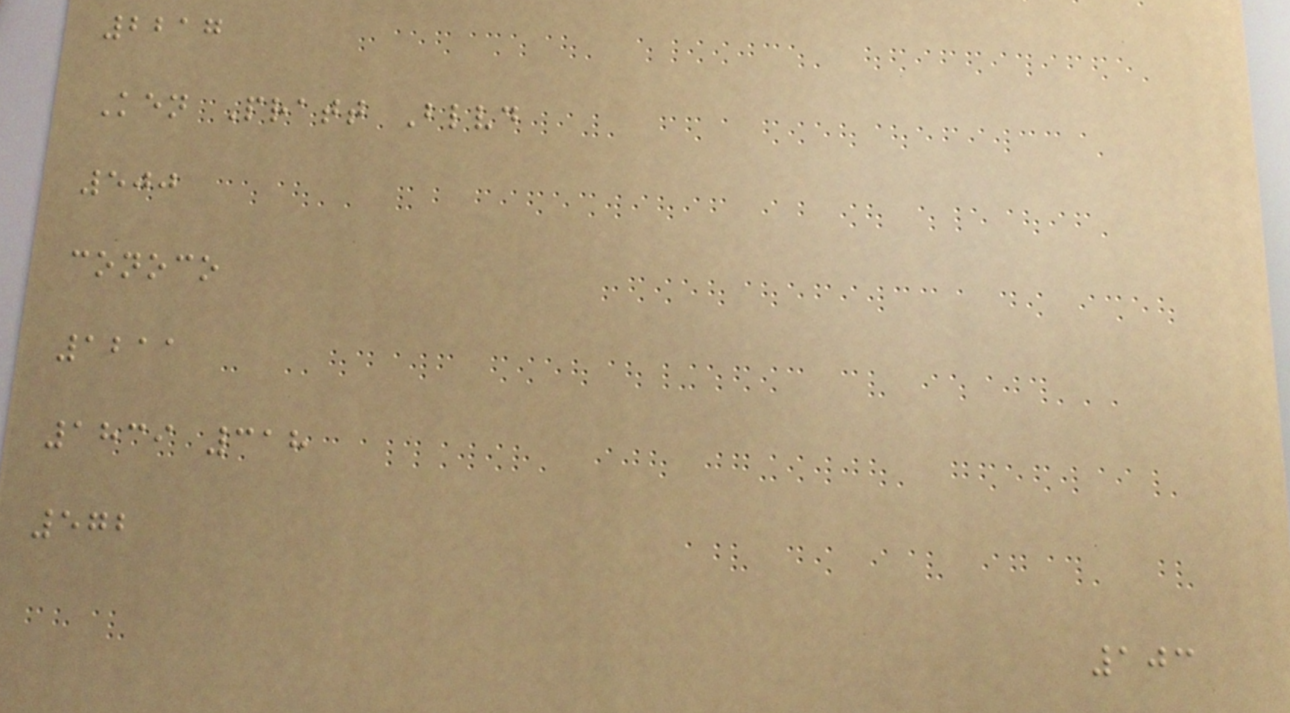2217
Ken Pratt Blvd
500
conoco
1211
1839 318
572
103
